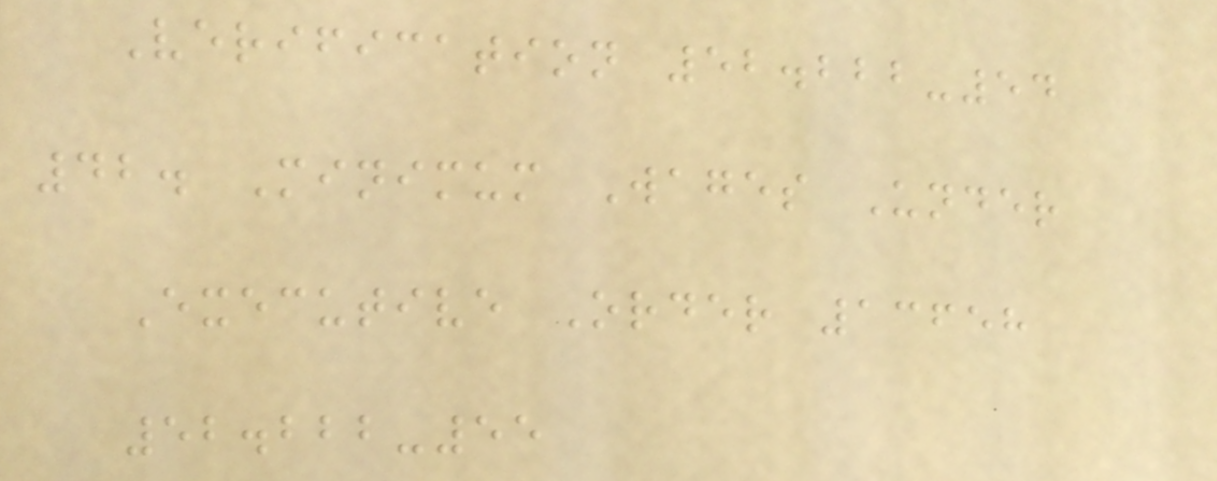Verification 52.222-54
42. Minimum Wages Under
Executive Order 13658
52.222-55
